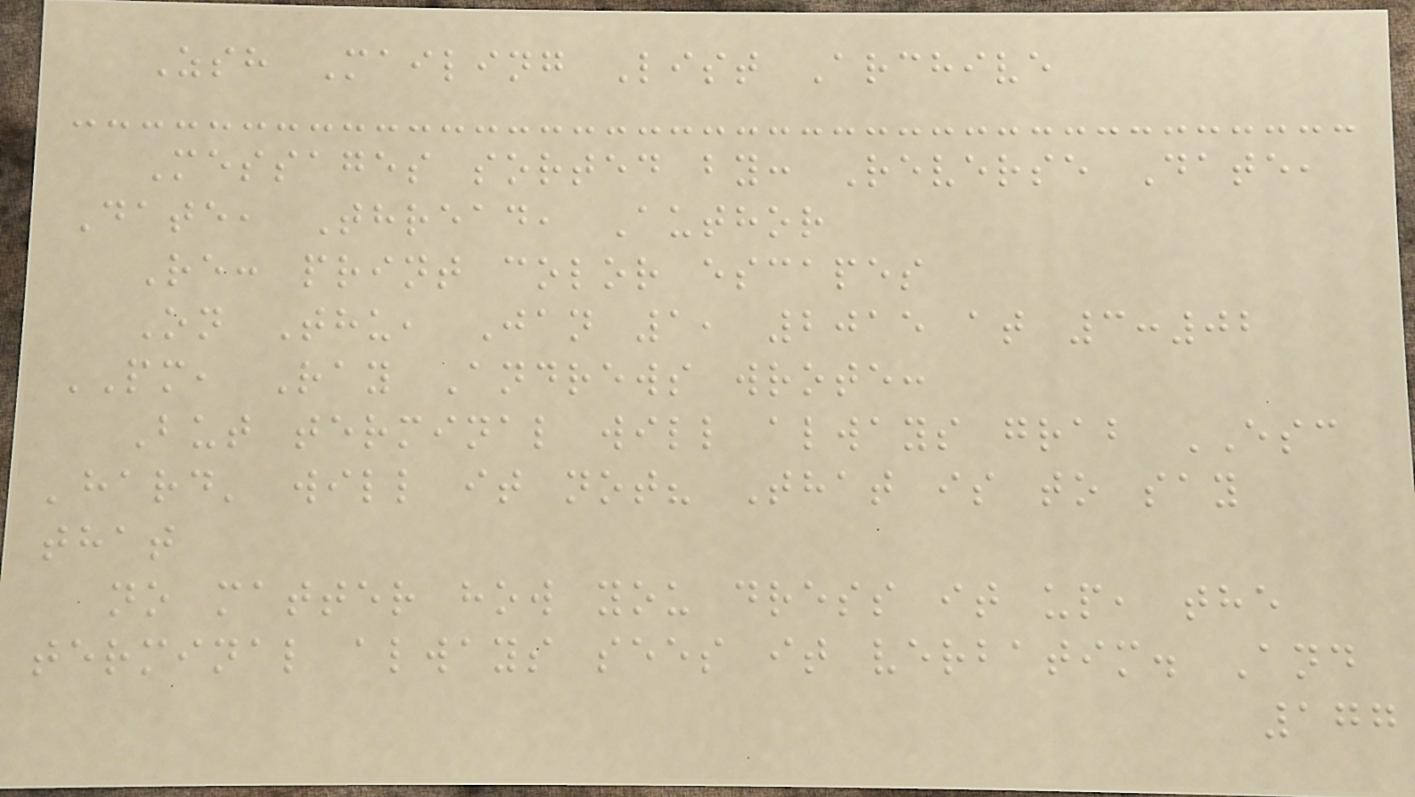Zsh Mailing List Archive
Messages sorted by: Reverse Date,
Date, Thread, Author
Re: print color escapes
On Thu, Jan 1, 2015 at 3:02
PM, Ray Andrews wrote:
But terminal will always grab ESC
'hard' will it not? That is to say
that
no matter how you dress it up, the
terminal always sees it verbatim. And
177
